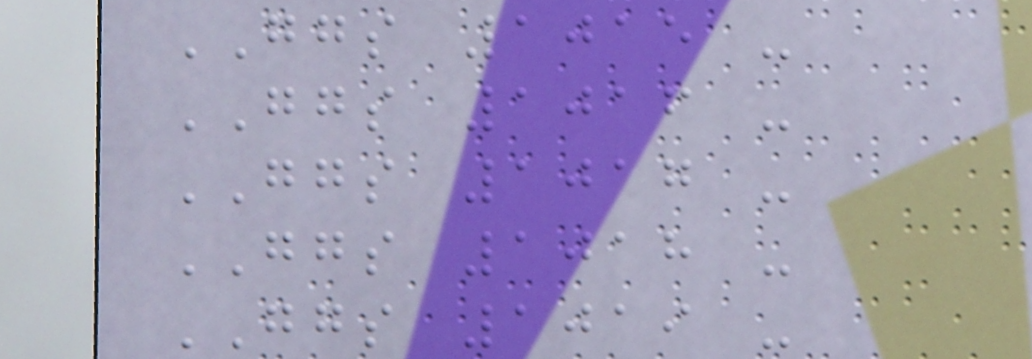GGS 1015 -
GGS 1016 -
GGS 1017 -
GGS 1018 -
GGS 1019 -
